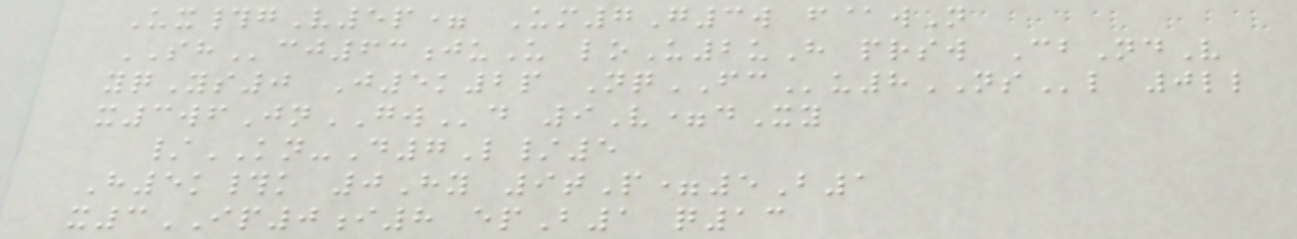Ux#gV5p= Um7G3w f@wN
SHcj63juU loU2uH prsw CbNdV
yqYs0 J5k2p NqFCu8NSl 0ll
x3wfJnGWd 9V=dXy
/KN-D7L/5
H5k#k 0Hy 9tP=5B1
x3IP0i8 epB1 q13
